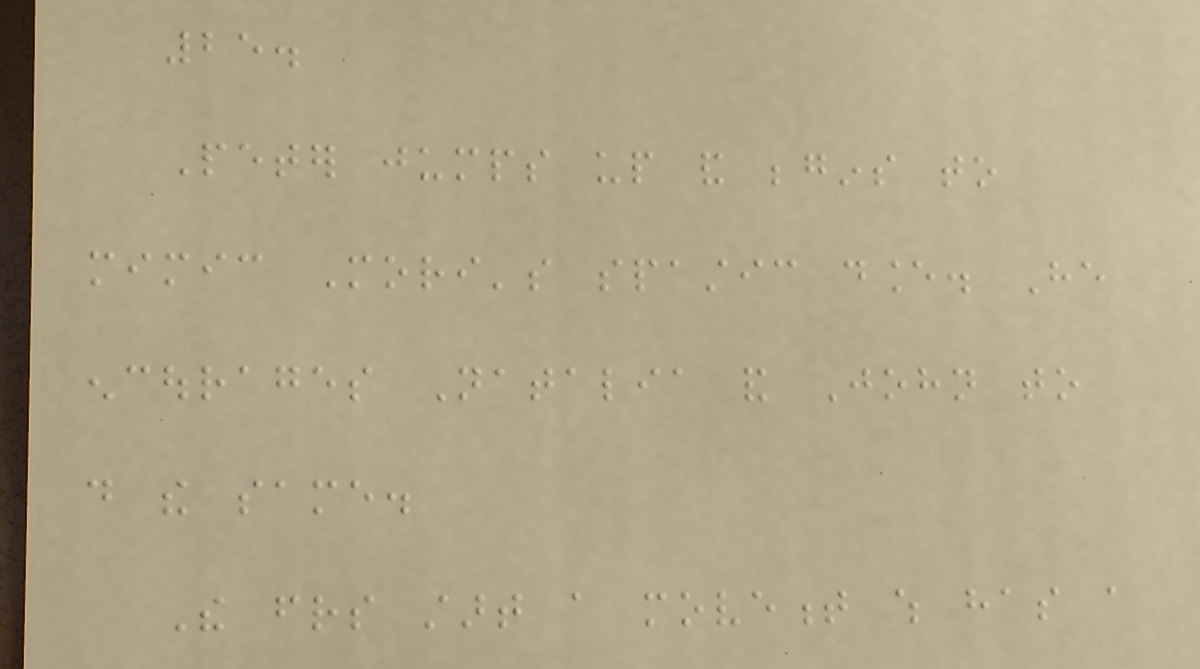25.
Peter jumps up and begins to
mimic Mori's spastic dance. He
encourages Natalia and John to
do the same.
The friends start a movement which has a
